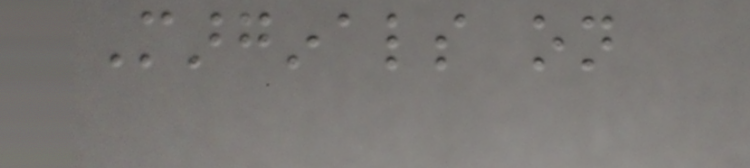Marginals on
